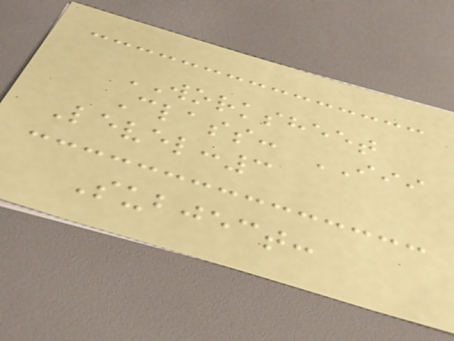WORKSHEET
Class: III
Level:3
Subject:
